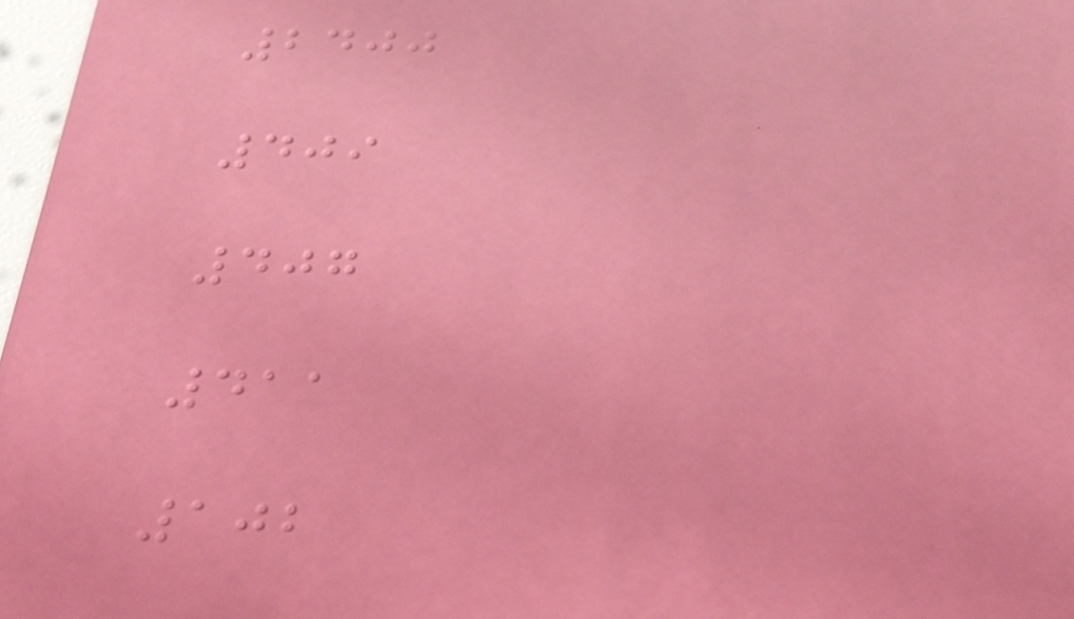2400
409
407
411
102
